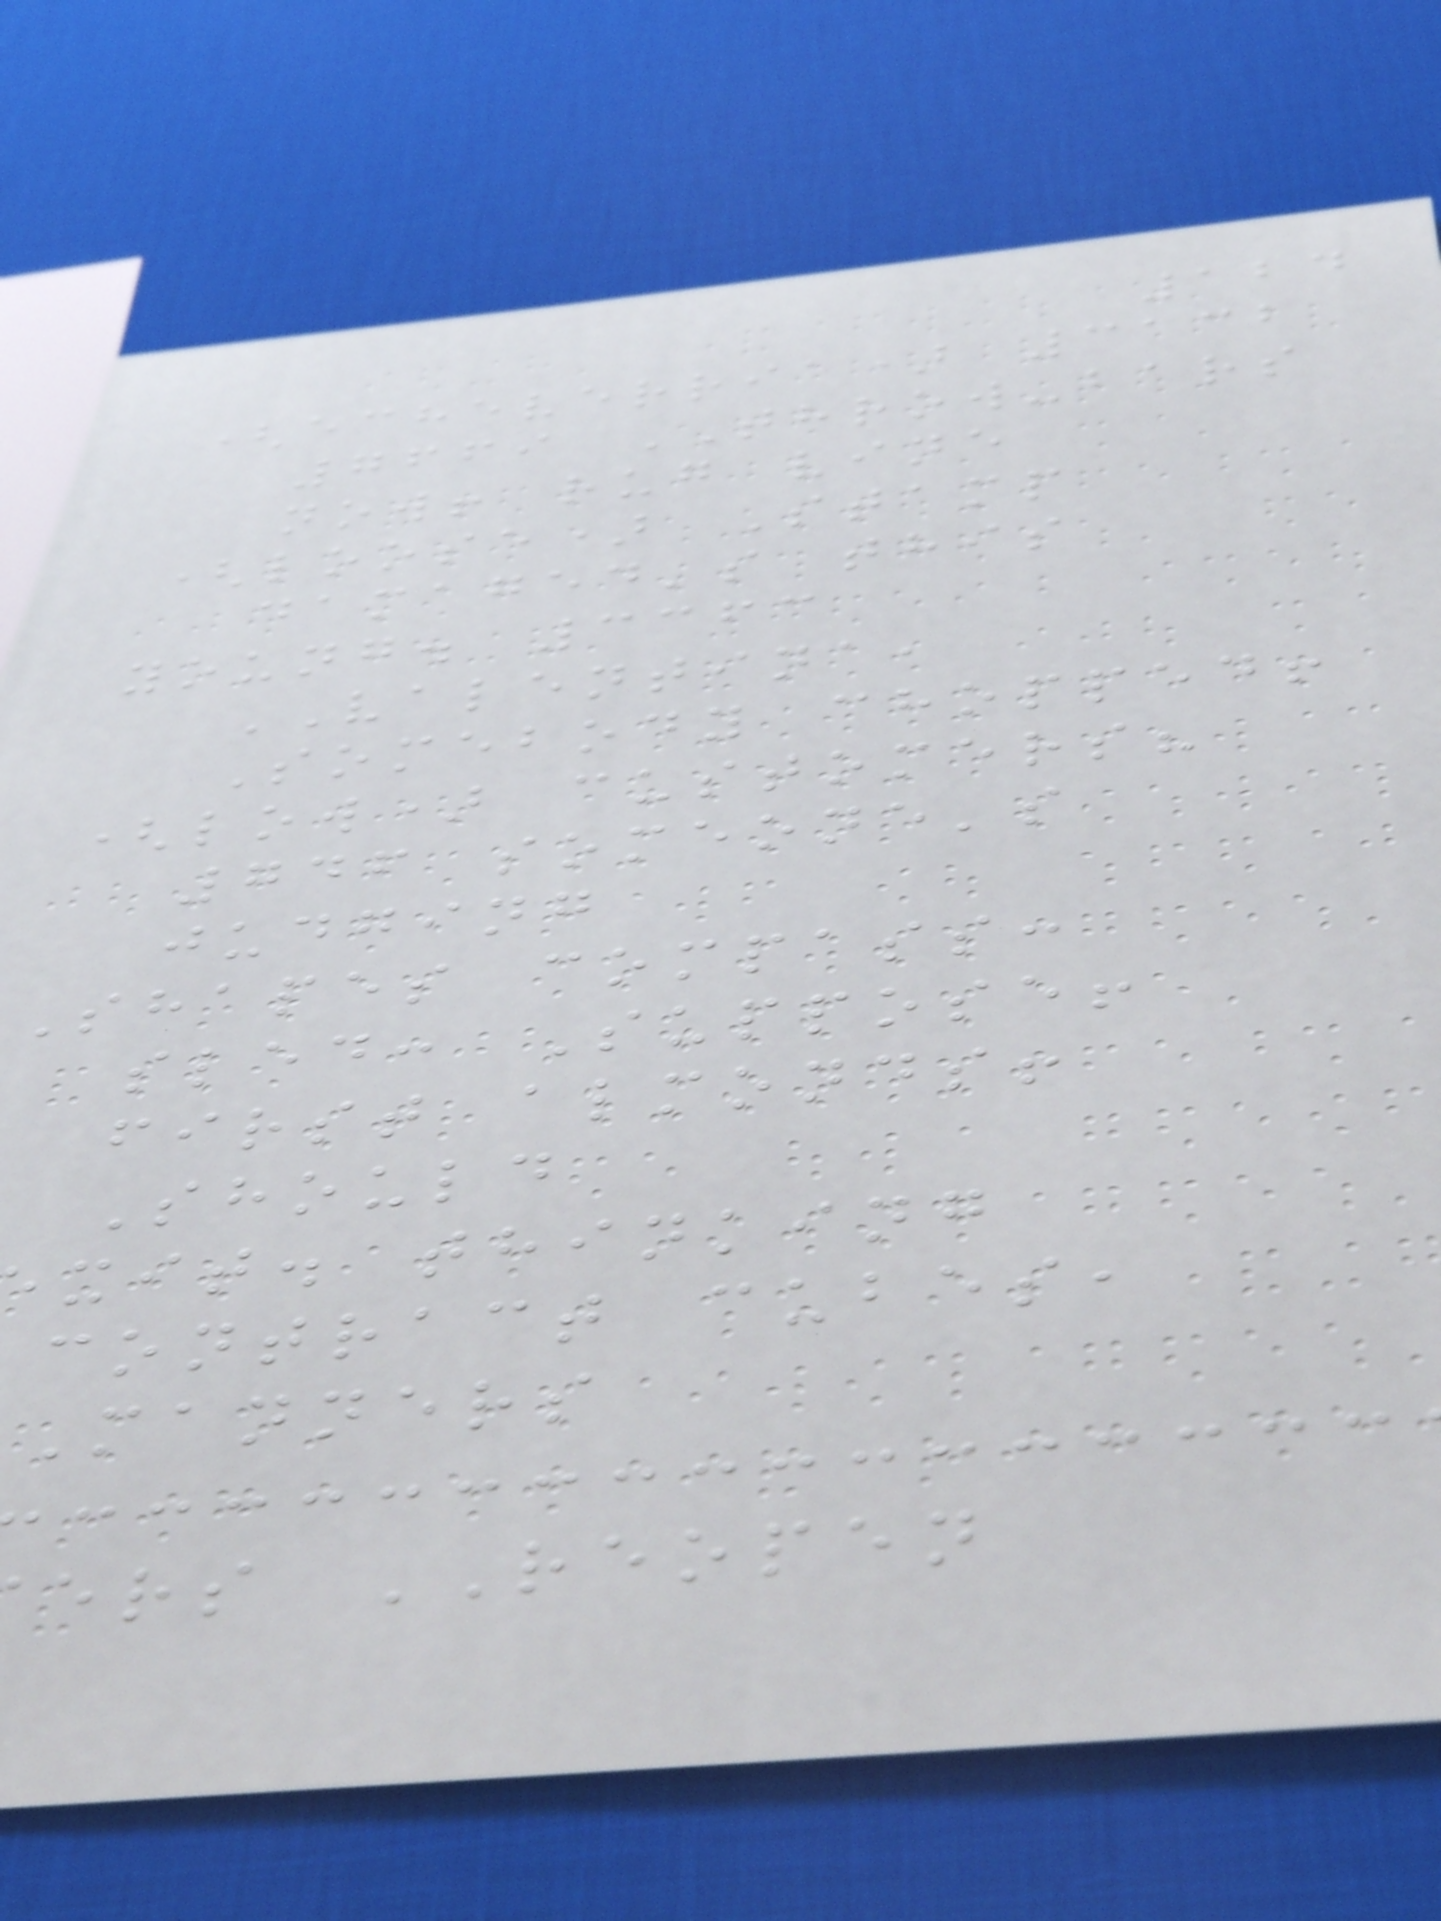124
(echeverria) 3132
7669 THROW-bars
now! rug vine
(loose) Stamp
damaged's this
young. 3363
VALENTINA,
Somebody chopped!
(low) customers?
746 someone's
judging
Shapes compass:
sled: Suppose!
first almonds!
Should
xit. thinking
contract cubes,
Manners
ers REOPEN
